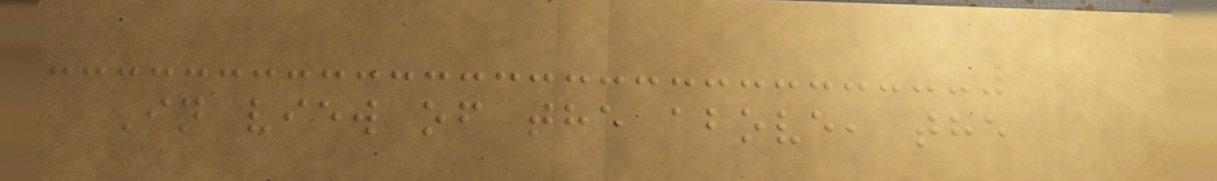In view of the above, the
